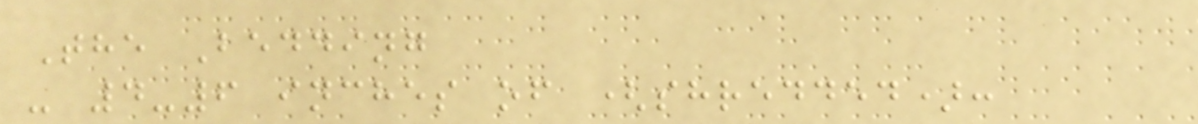The Bedding
- 4-6 inches of (shredded):
